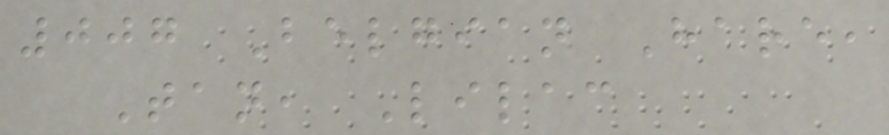007 Belgian Hare,
Tan, Lilac
